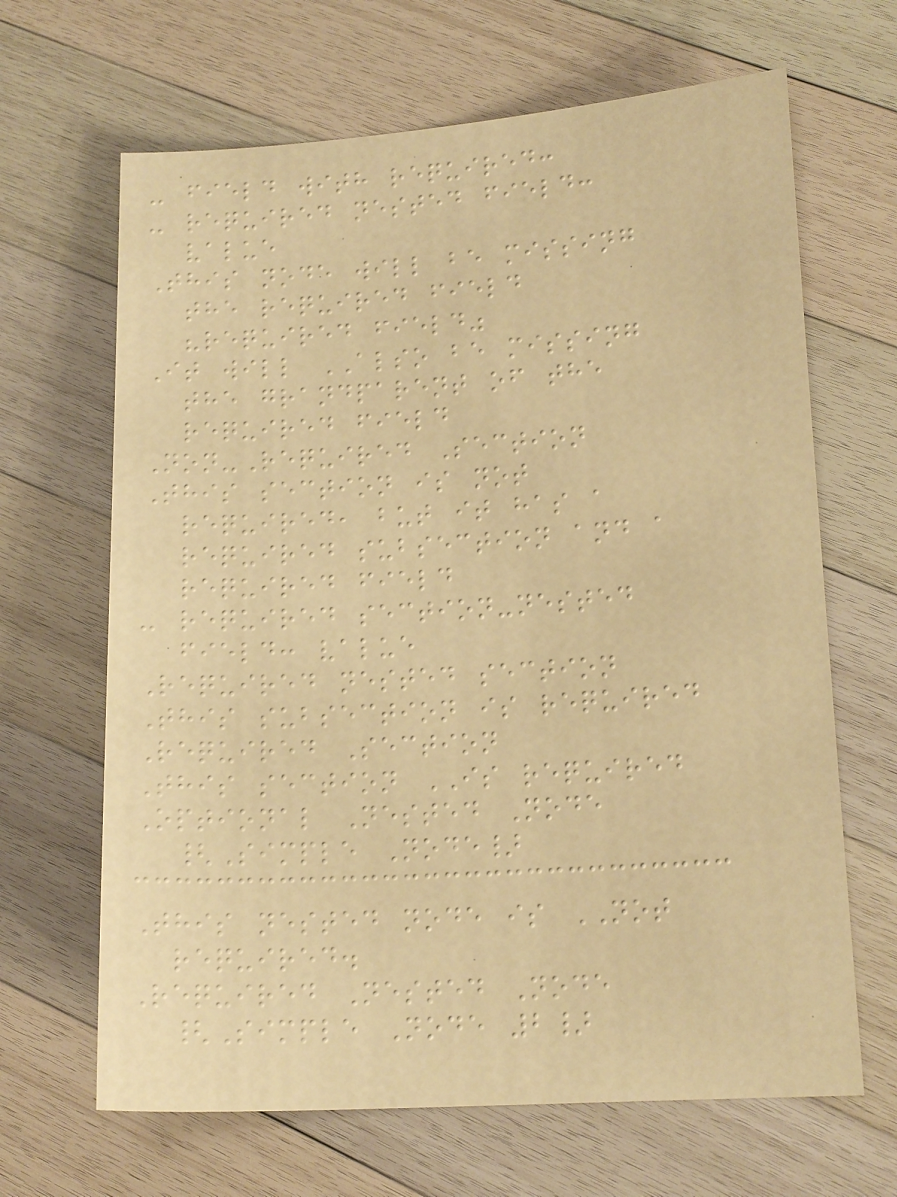- field with required:
- required nested field:
value
This node will be missing
the required field
"required field"
It will ALSO be missing
the grandparent of the
required field
Non-Required Section
This section is not
required, but it has a
required subsection and a
required field
- required section-nested
field: value
Required nested section
This subsection is required
Required Section
This section IS required
Optional Nested Node
{Simple Node}
This nested node is NOT
required.
Required Nested Node
{Simple Node 2}
